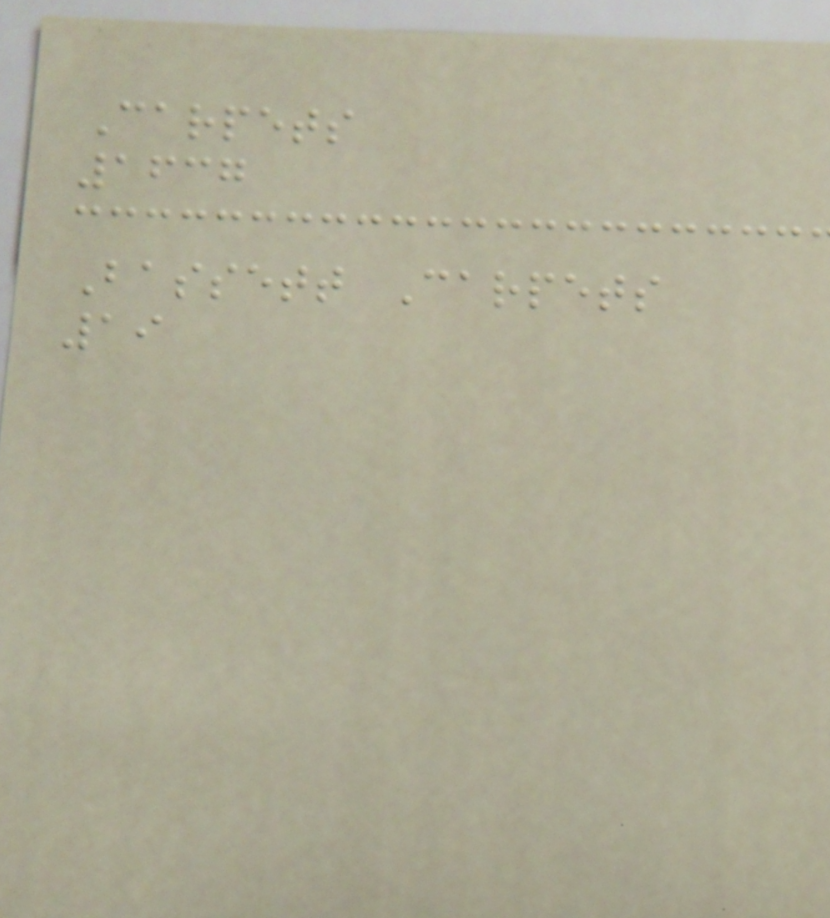Carpets
1637
Bassett Carpets
19
